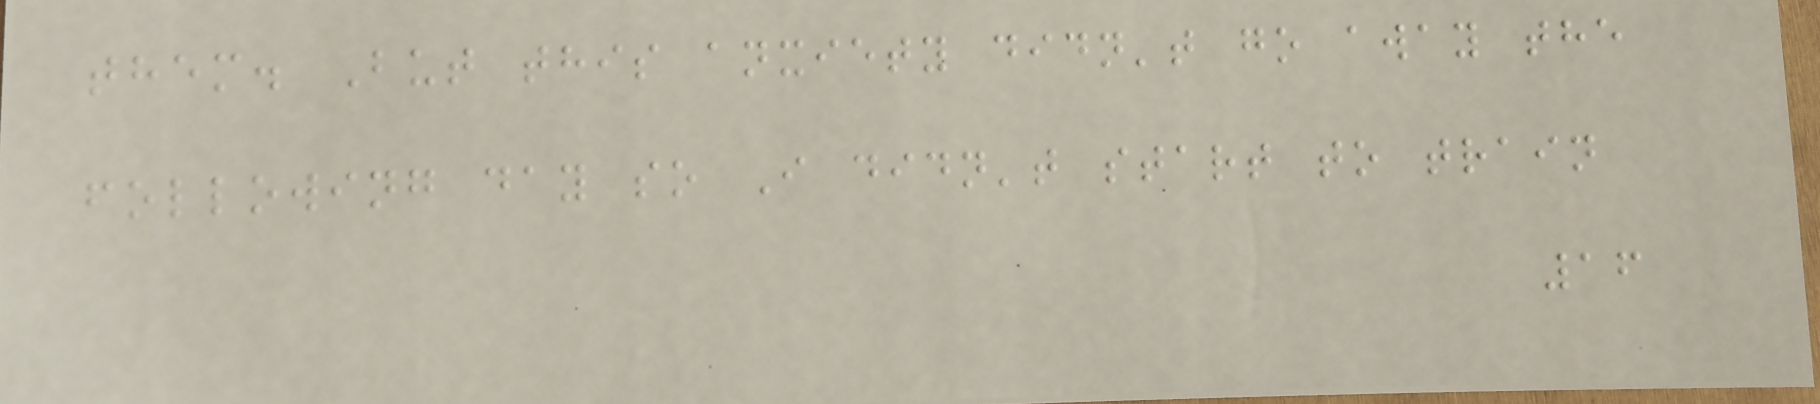them. But this anxiety didn't go away the
following day so I didn't start to train
16
